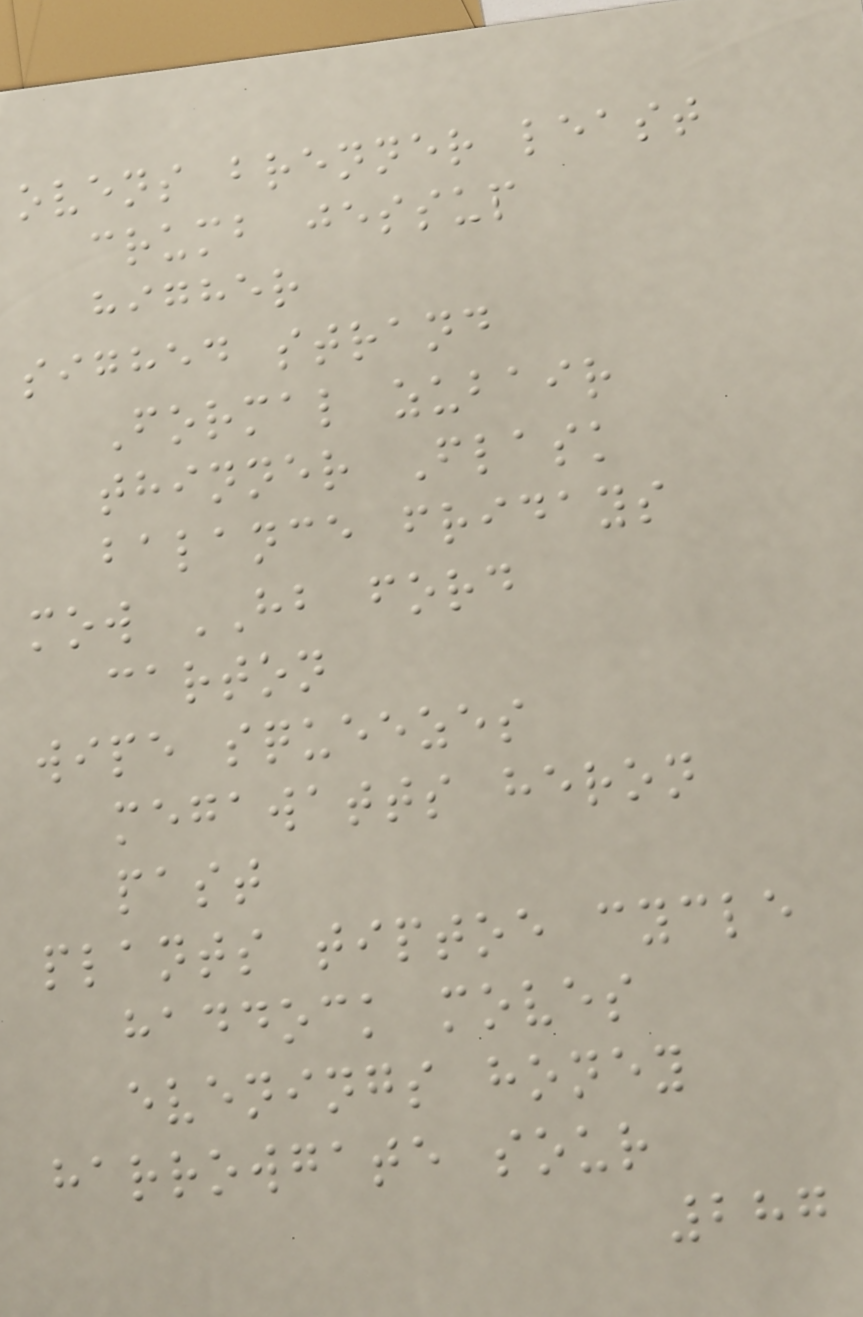ovens brenner least
crumb jessup
higher
sighed strand
Formal zubair
thinner Flask
balance fridays
mow HB ford
carton
wipe squeezes
megawatts heron
past
plants tiptoe cycle
haddock moves
evenings honey
harrowgate sour
287
